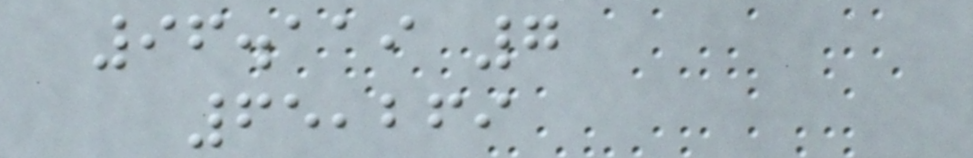96.119 7
65,269
